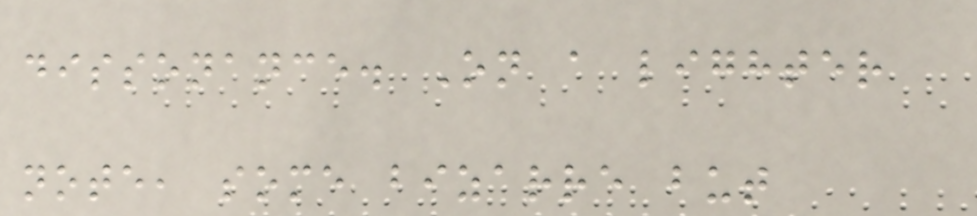dissonance. On a lighter
note, some bizarre but
